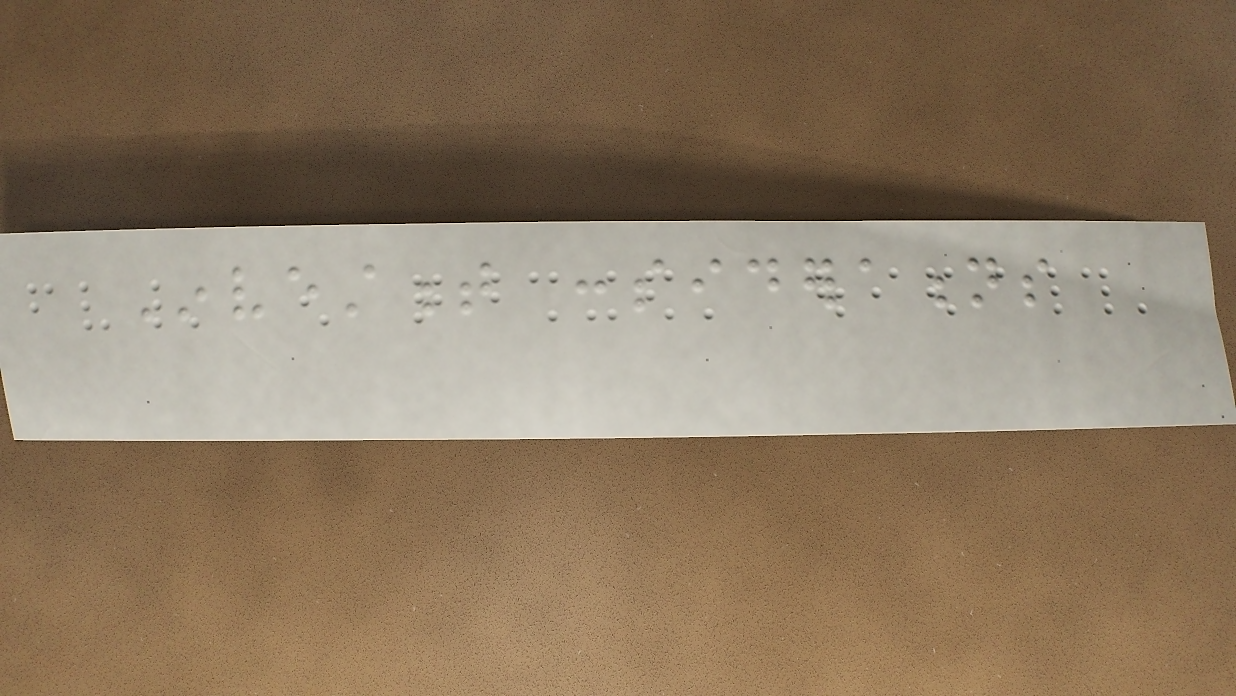Investment considerations
